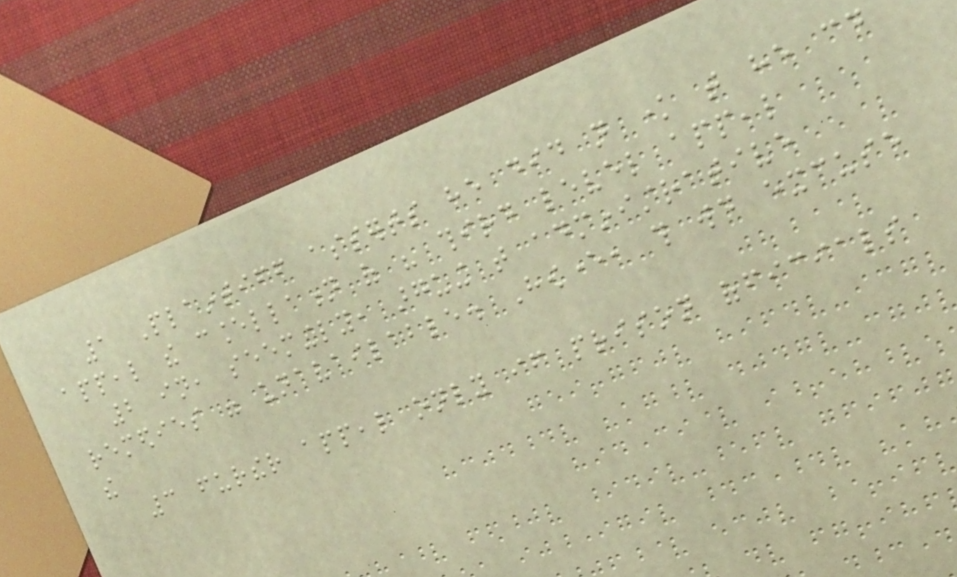1 Plaintiff asserts he did not know that he could
appeal the cancellation of his third level appeal
2 in, seemingly, arguing that administrative
remedies were unavailable. However, this would excuse
the
3 further appeal only if prison officials
